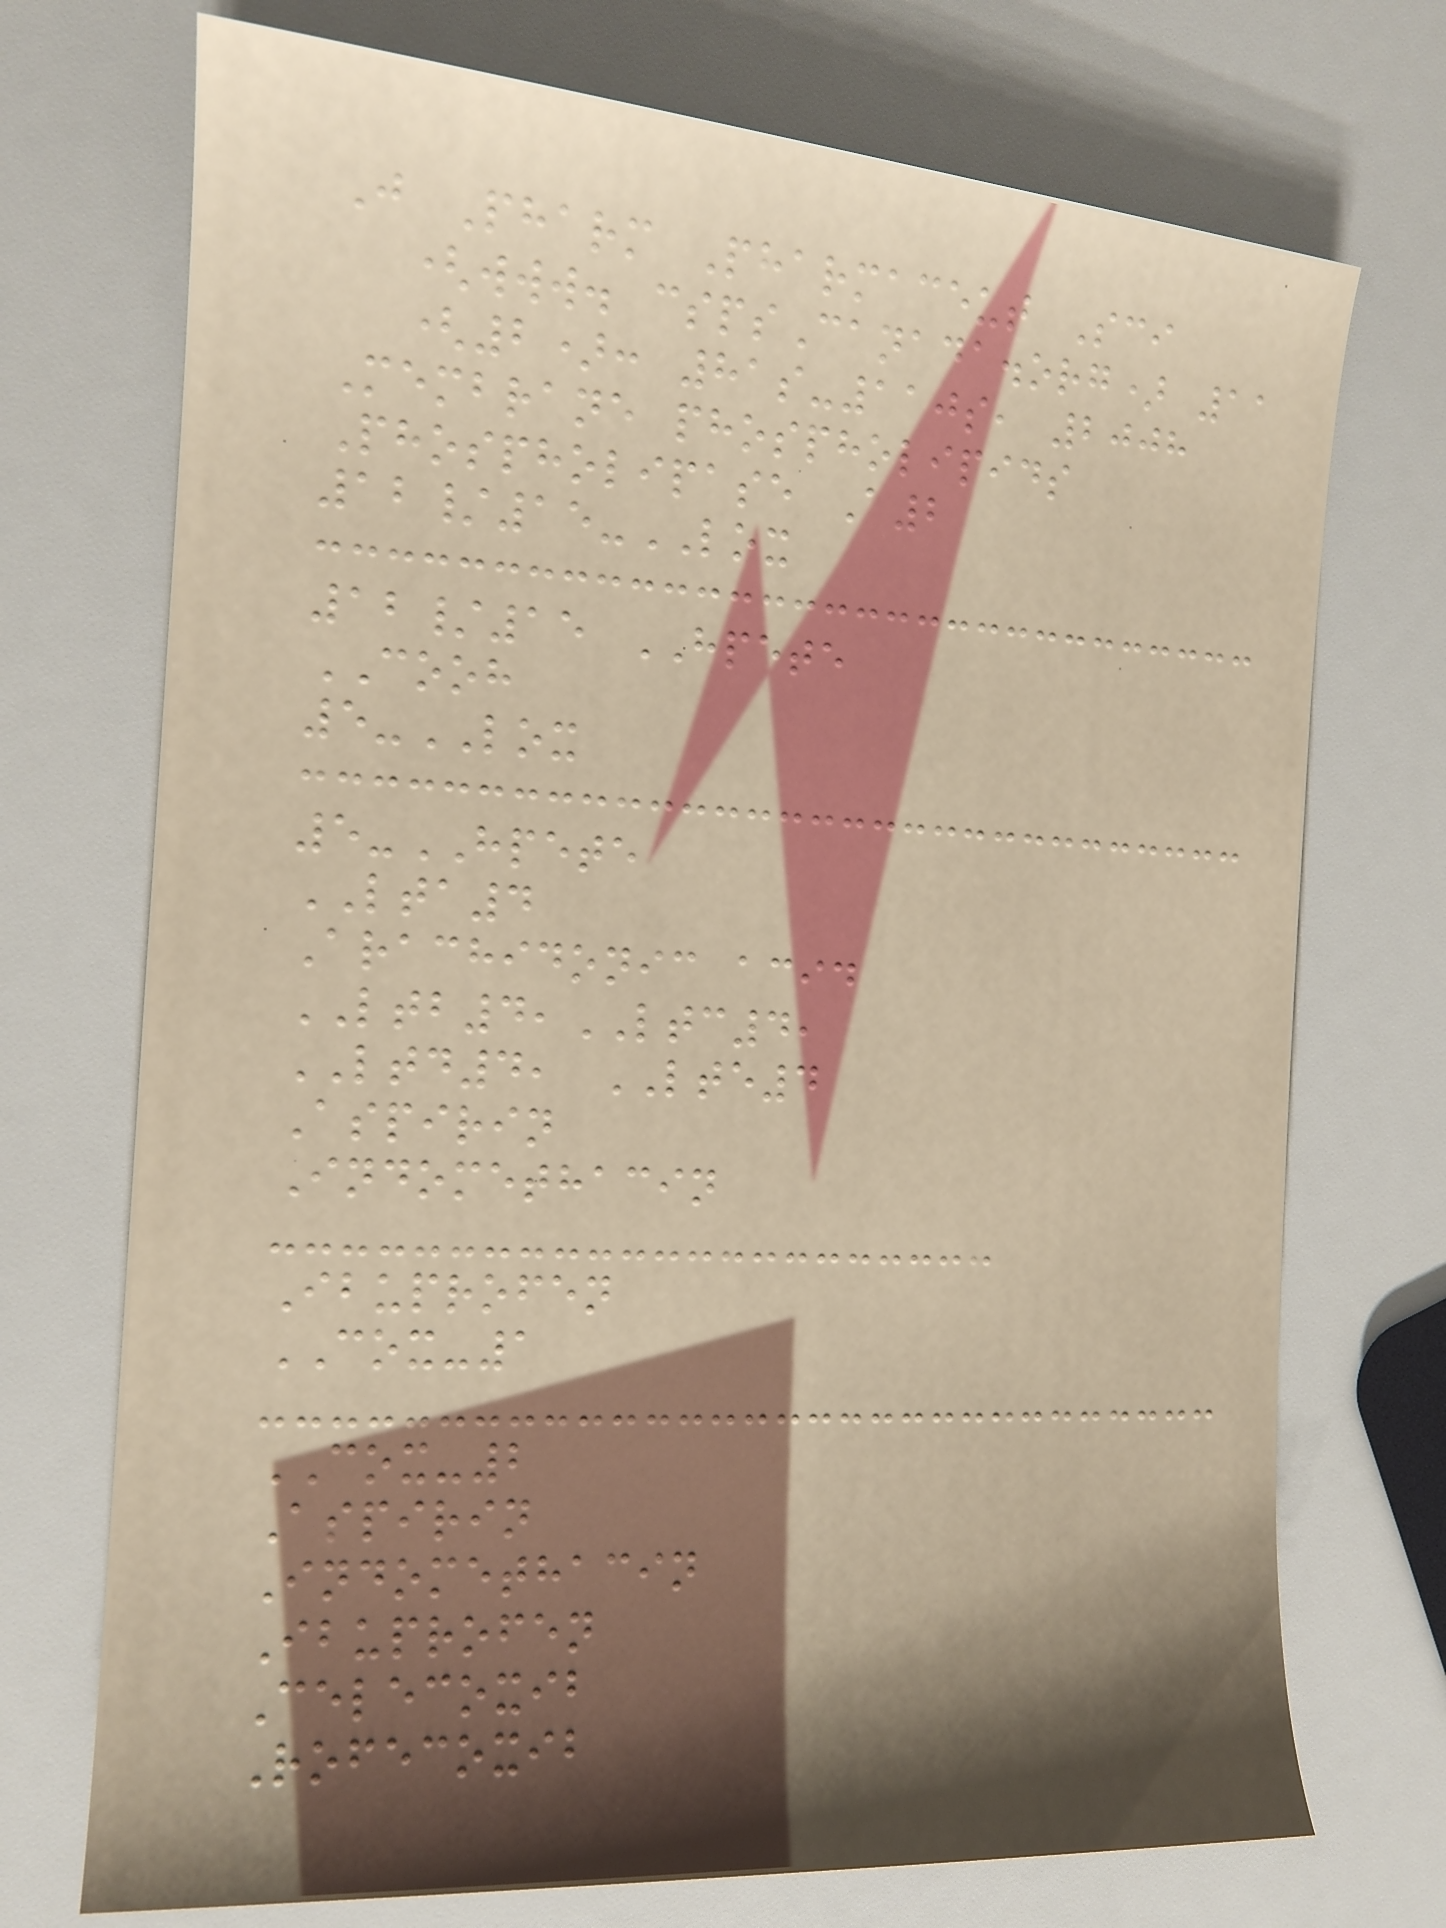J Pharm Pharmaceut Sci
(www. cspsCanada.org) 11
(2): 81s-110s, 2008
Membrane phospholipids
Phospholipase A2
12/15-LOX
12/15 HPETE
COOH
5-LOX
5-HPETE
LTA4
Arachidonic acid
LTB4,LTC4,
LTD4, LTE4
Aspirin
Indomethacin
Ibuprofen
COX-1
COX-2
Aspirin
Indomethacin
Ibuprofen
Celecoxib
Rofecoxib
